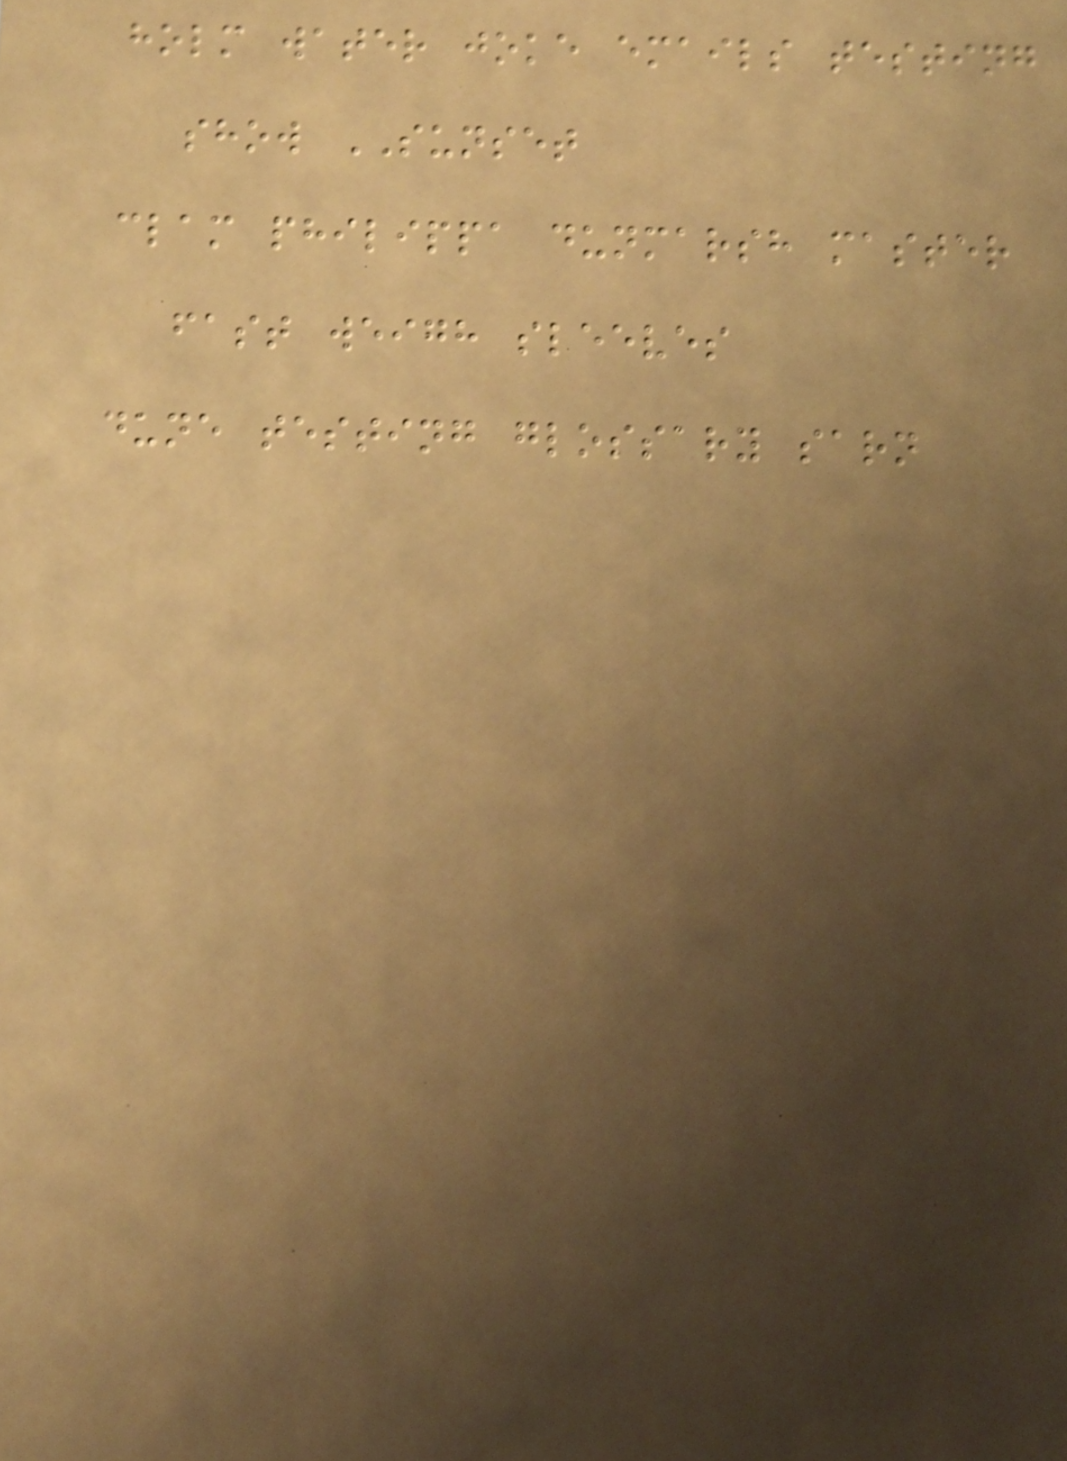holm water joke emails testing
show SUNSET
clam philippa dunmarsh master
fast weigh sleeves
dune testing glossary sarn
